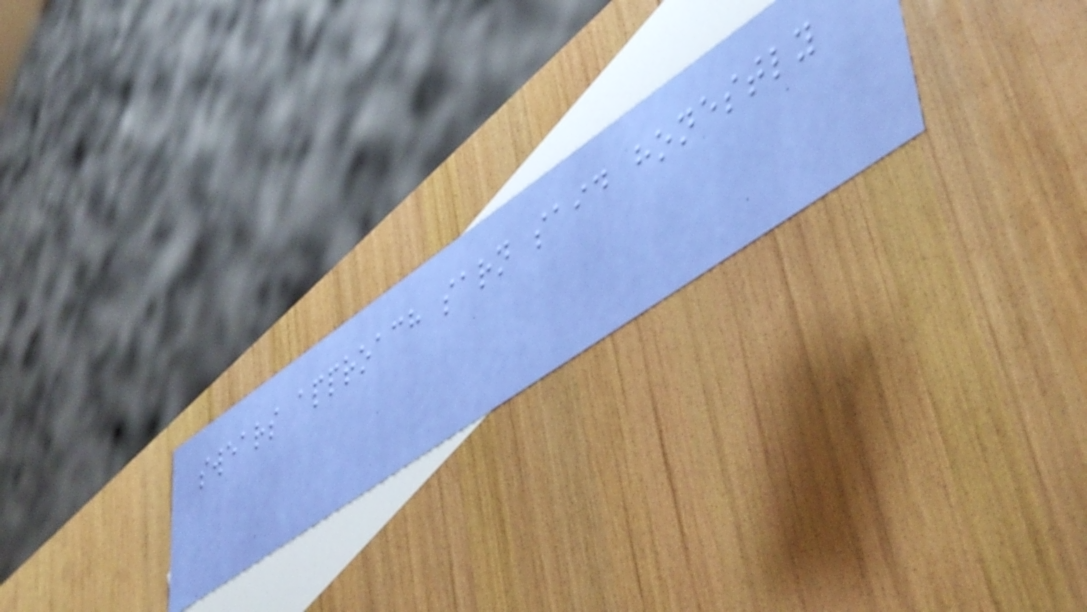swears approach sarn said honestly
